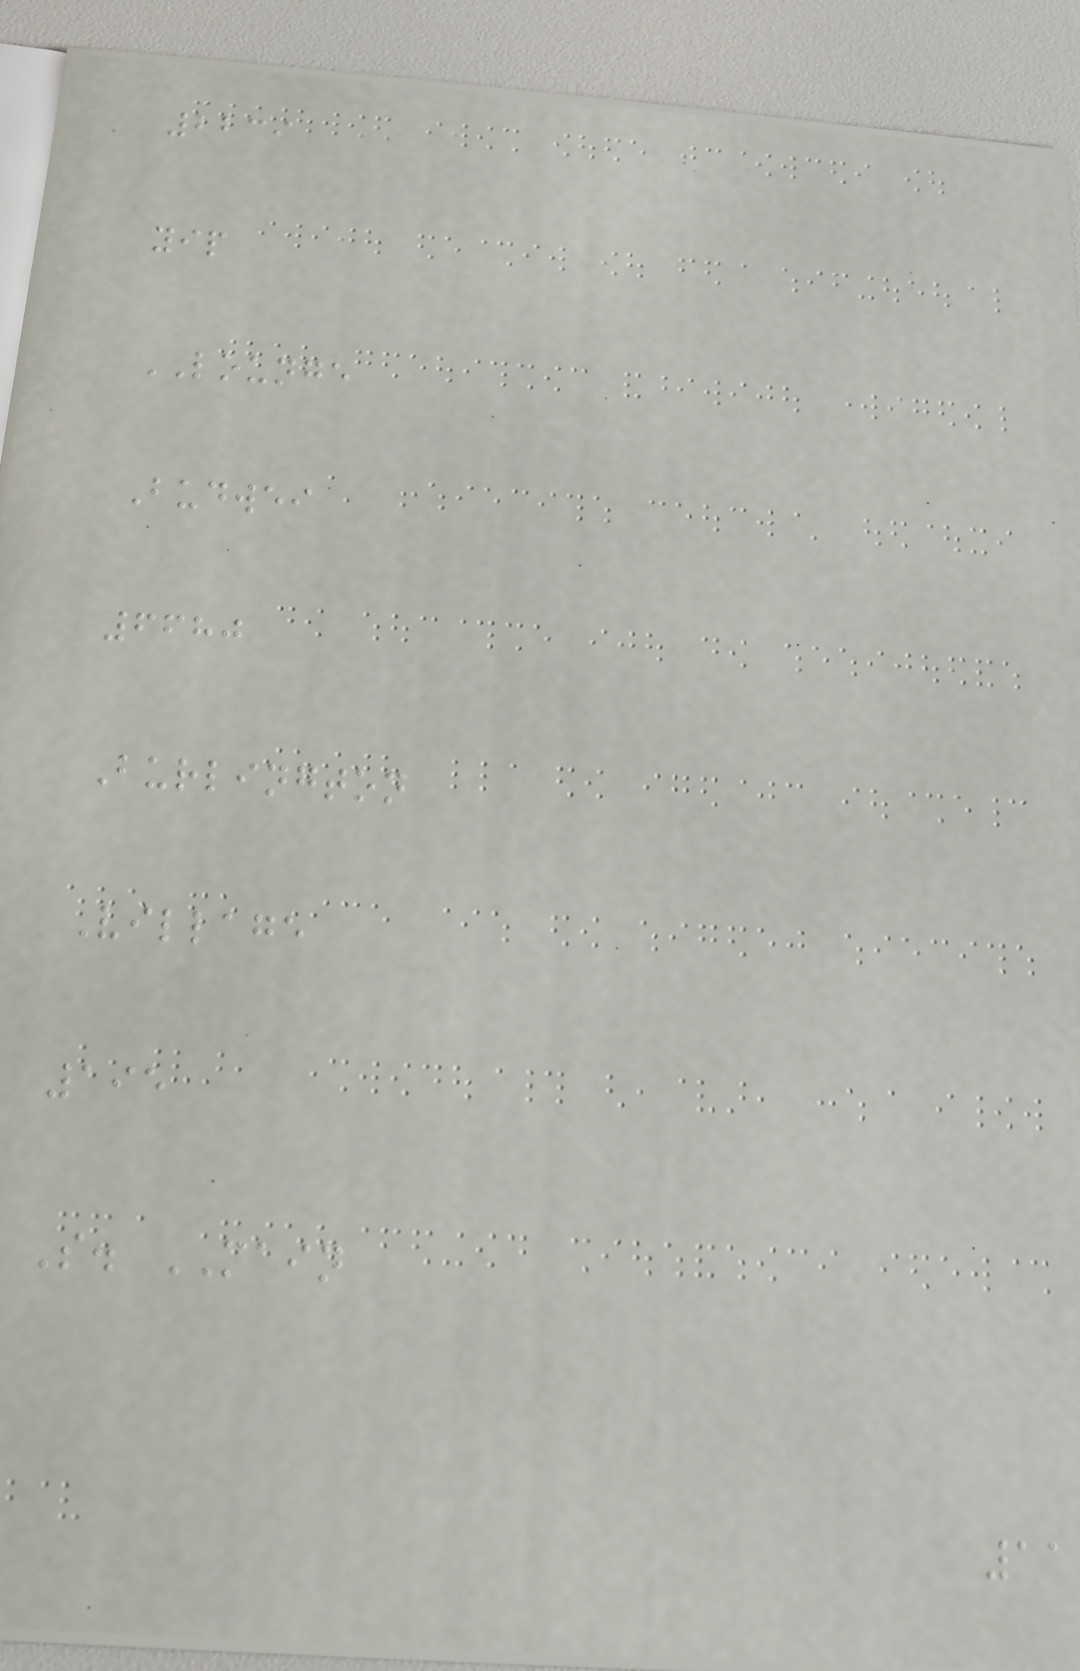2239
yip
LOUNGE
Budwei
6680
Burlington
Village
195
S. MAIN
11
